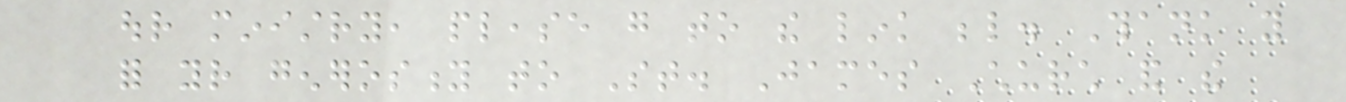our ministry, please go to the link below. Thank you
for your generosity to St. James Church and the
